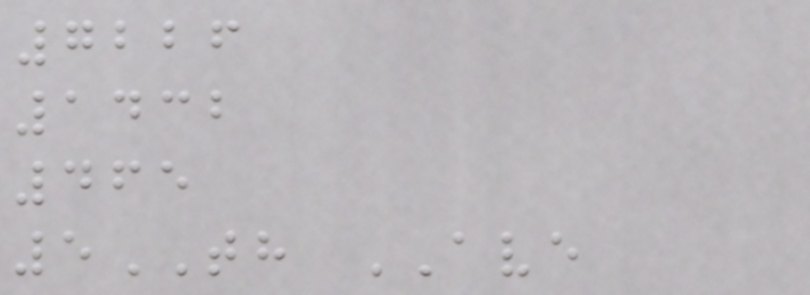7226
1432
465
5TH AVE
